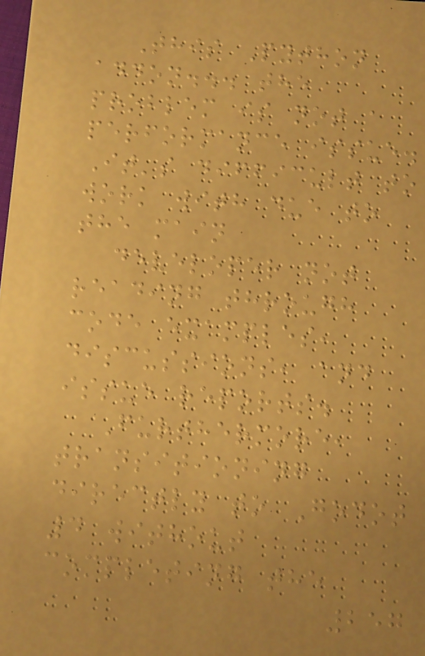This Python
addon... the
problem is not a
performance issue.
It's difficult to
work with due to
the main
developer not
reading through
code examples,
discussions, and
issue reports.
Furthermore,
transitioning
directly to Godot
4 without
completing the
257
